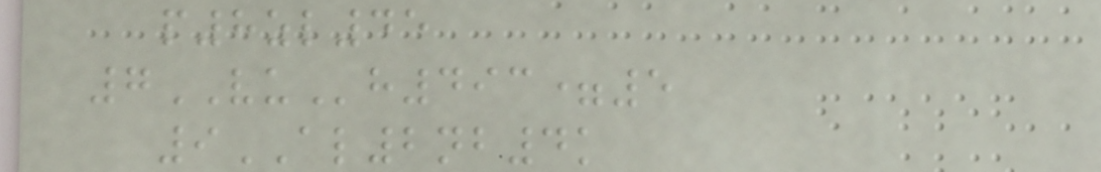p8zl45
7VUh493=5
9AL2nb4k
